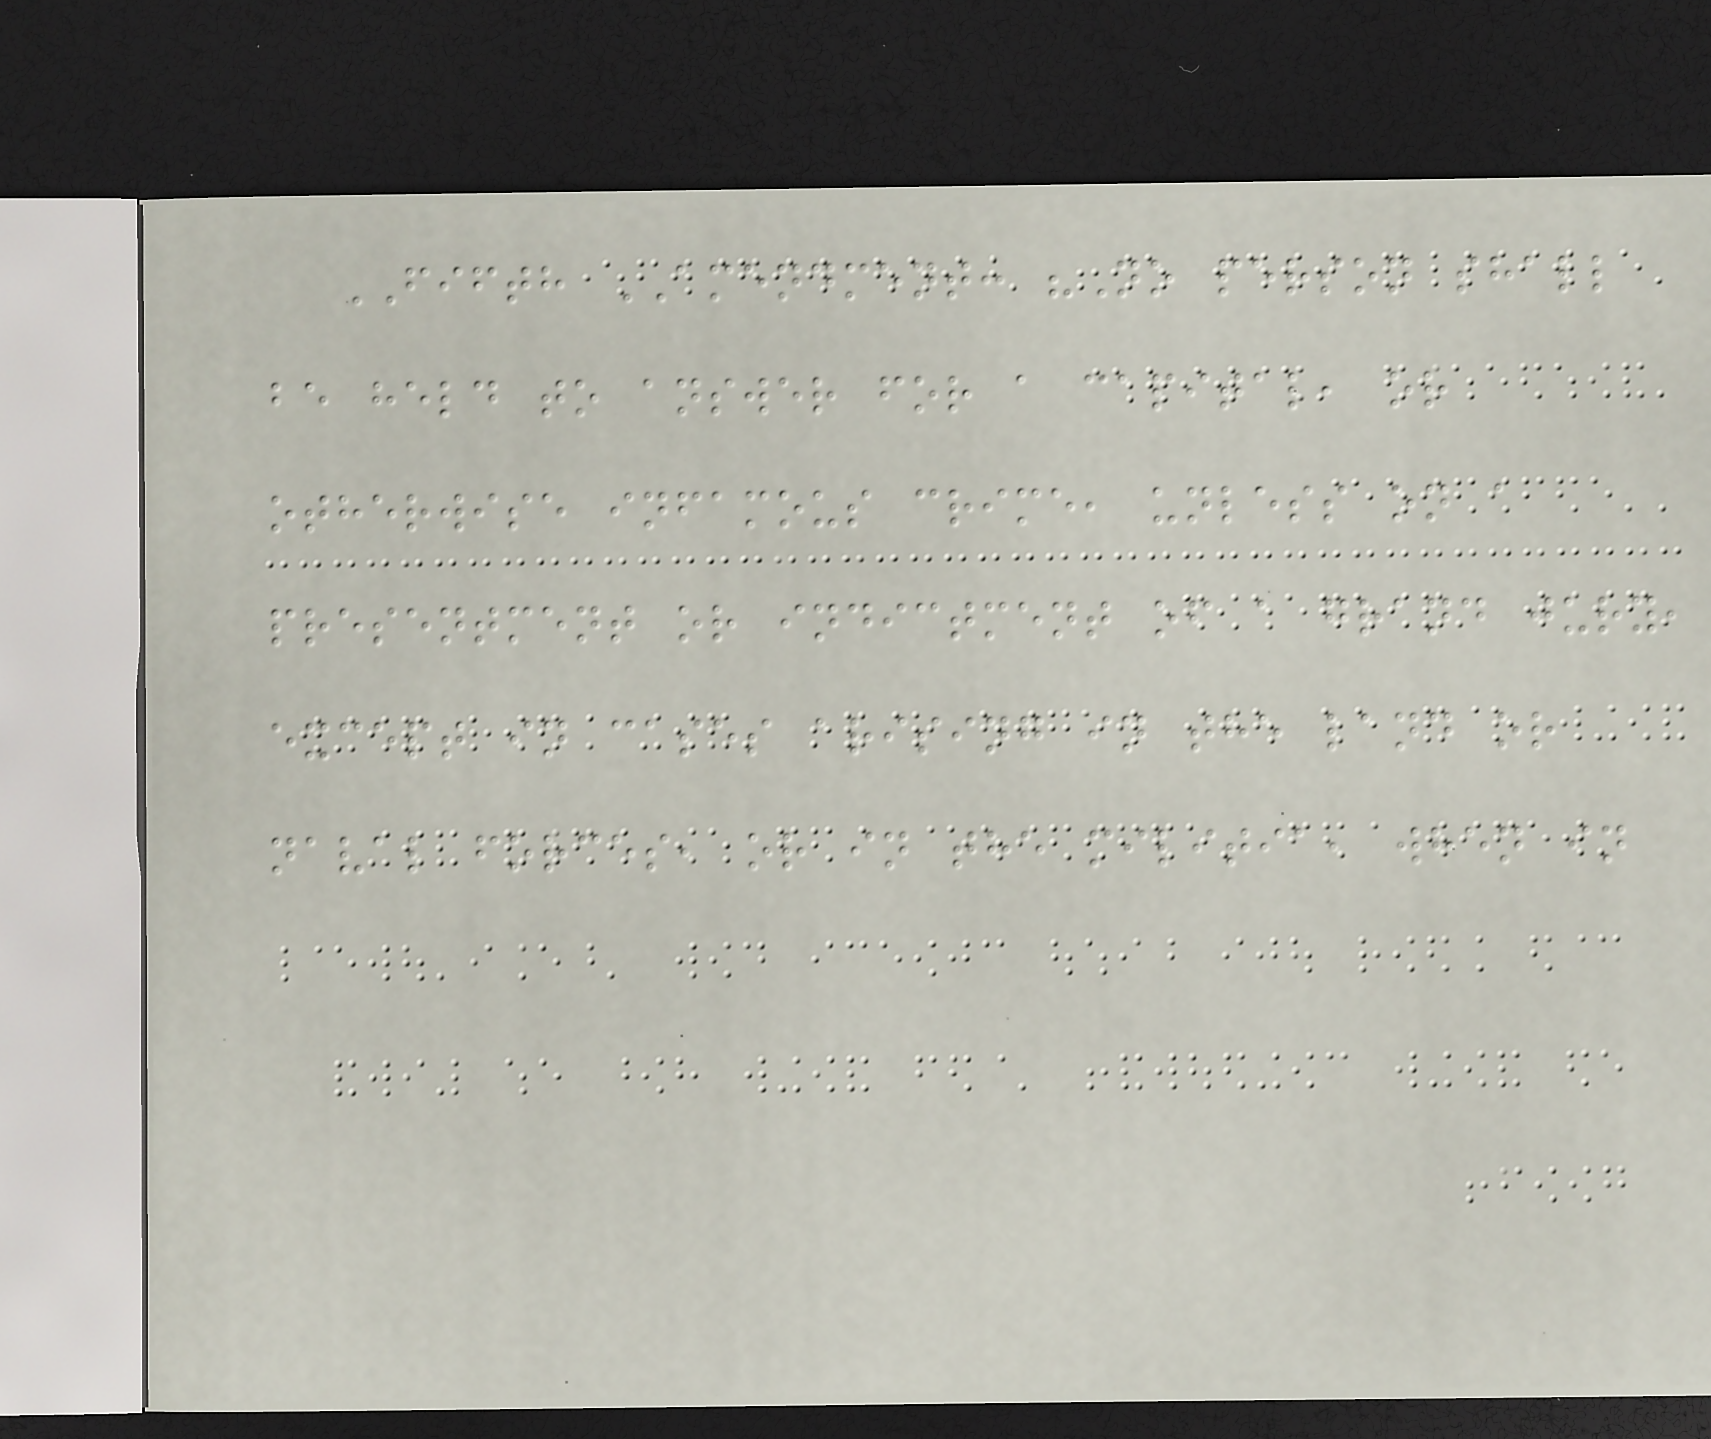FIFTH AMENDMENT: "No person shall
be held to answer for a capital, or
otherwise infamous crime, unless on a
presentment or indictment of a grand jury,
except in cases arising in the land or
naval forces, or in the militia, when in
